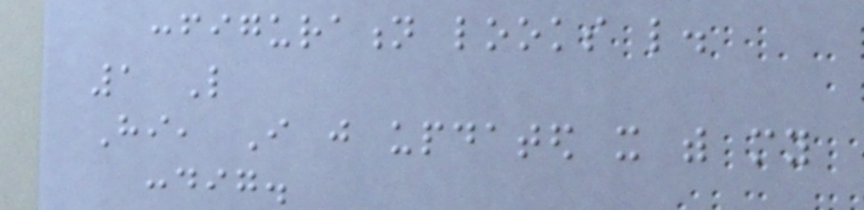configuration looks like.
1 Like
Hi, I just updated it with my
condig.
